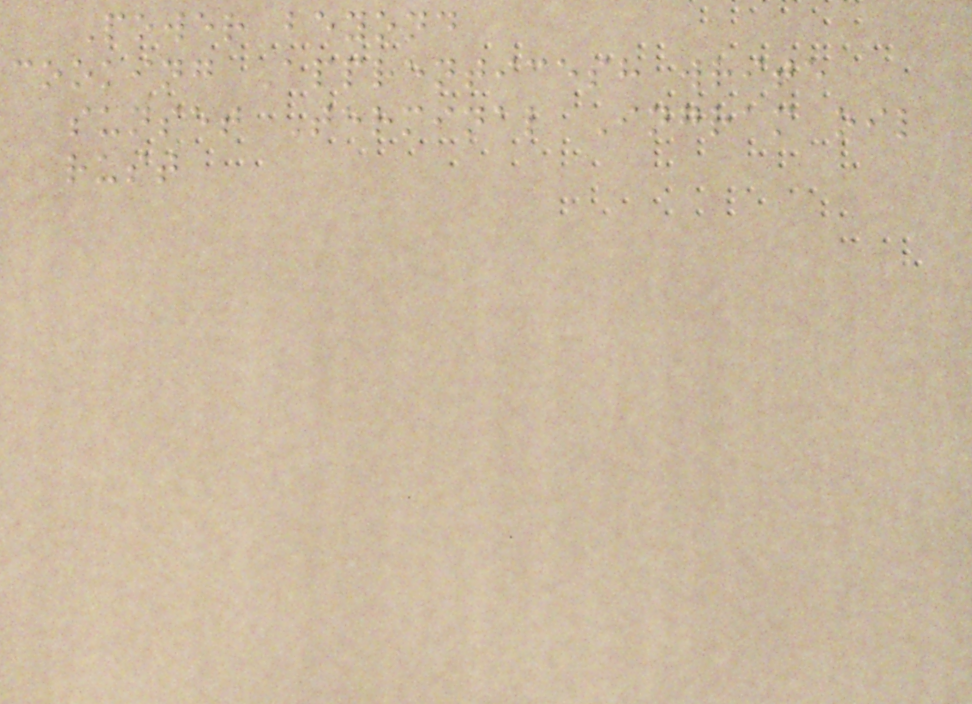Power beyond
cooking Apprenticesh write
sunset Terminal Ingram oil
rust
